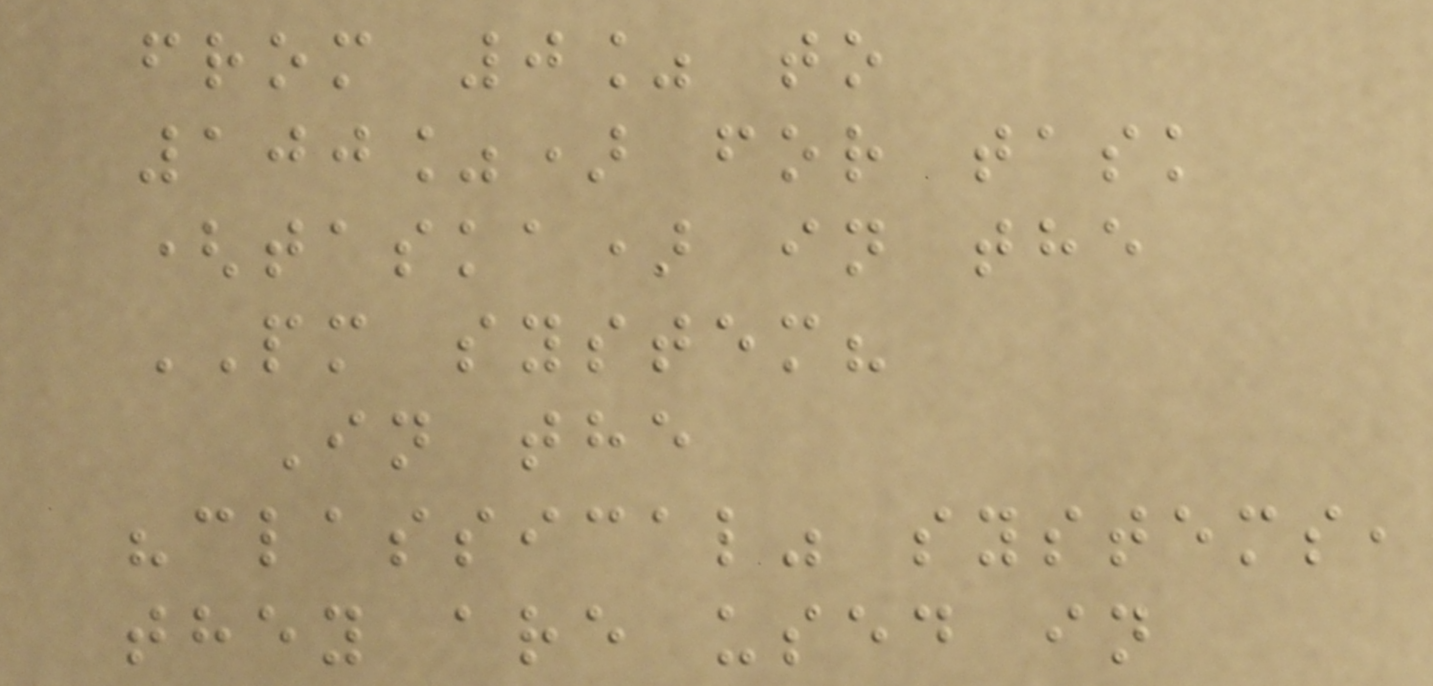from 0% to
100%) for task
(taska) in the
PM system?
In the
"classical" systems,
they are used in
